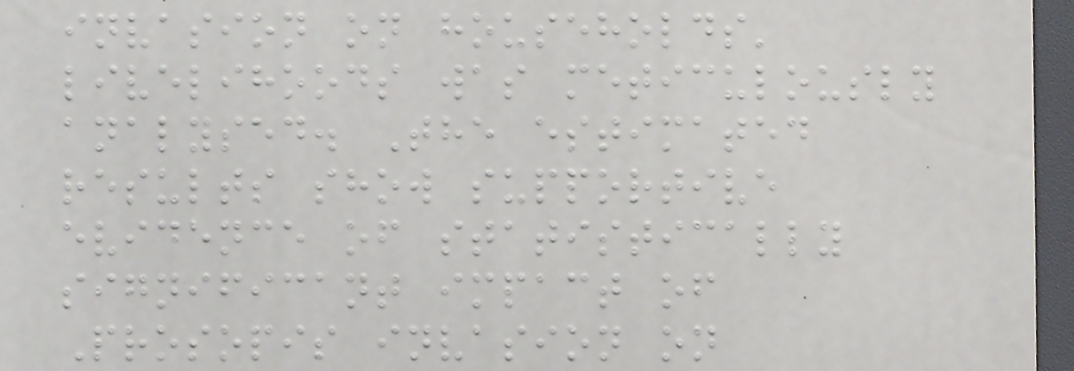invasion on households'
livelihoods was meticulously
analysed. The estimated
results show supportive
evidence of statistically
significant impact of
Prosopis invasion on
